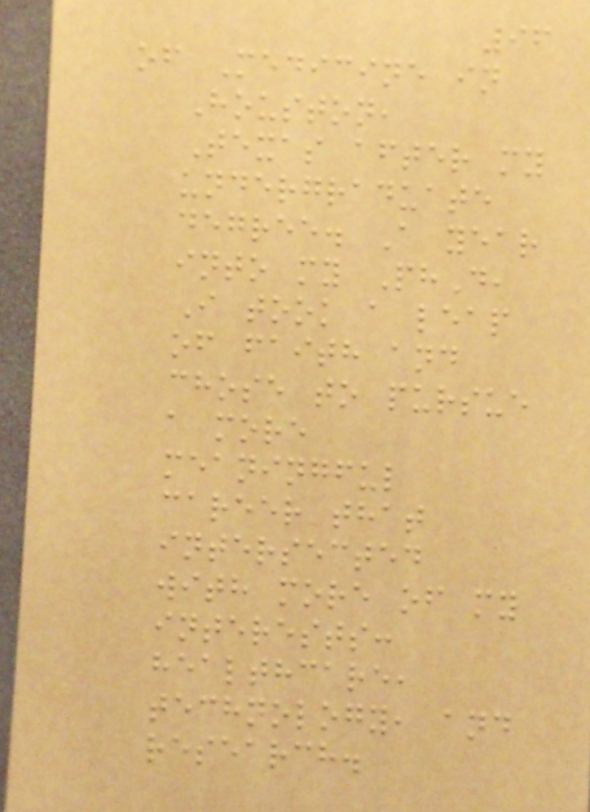96
of Medicine in
Houston,
Texas after my
undergraduate
degree. A year
into my PhD,
I took a leap
of faith and
chose to pursue
a more
meaningful
career that
intersected
with more of my
interests:
healthcare,
technology, and
research.
